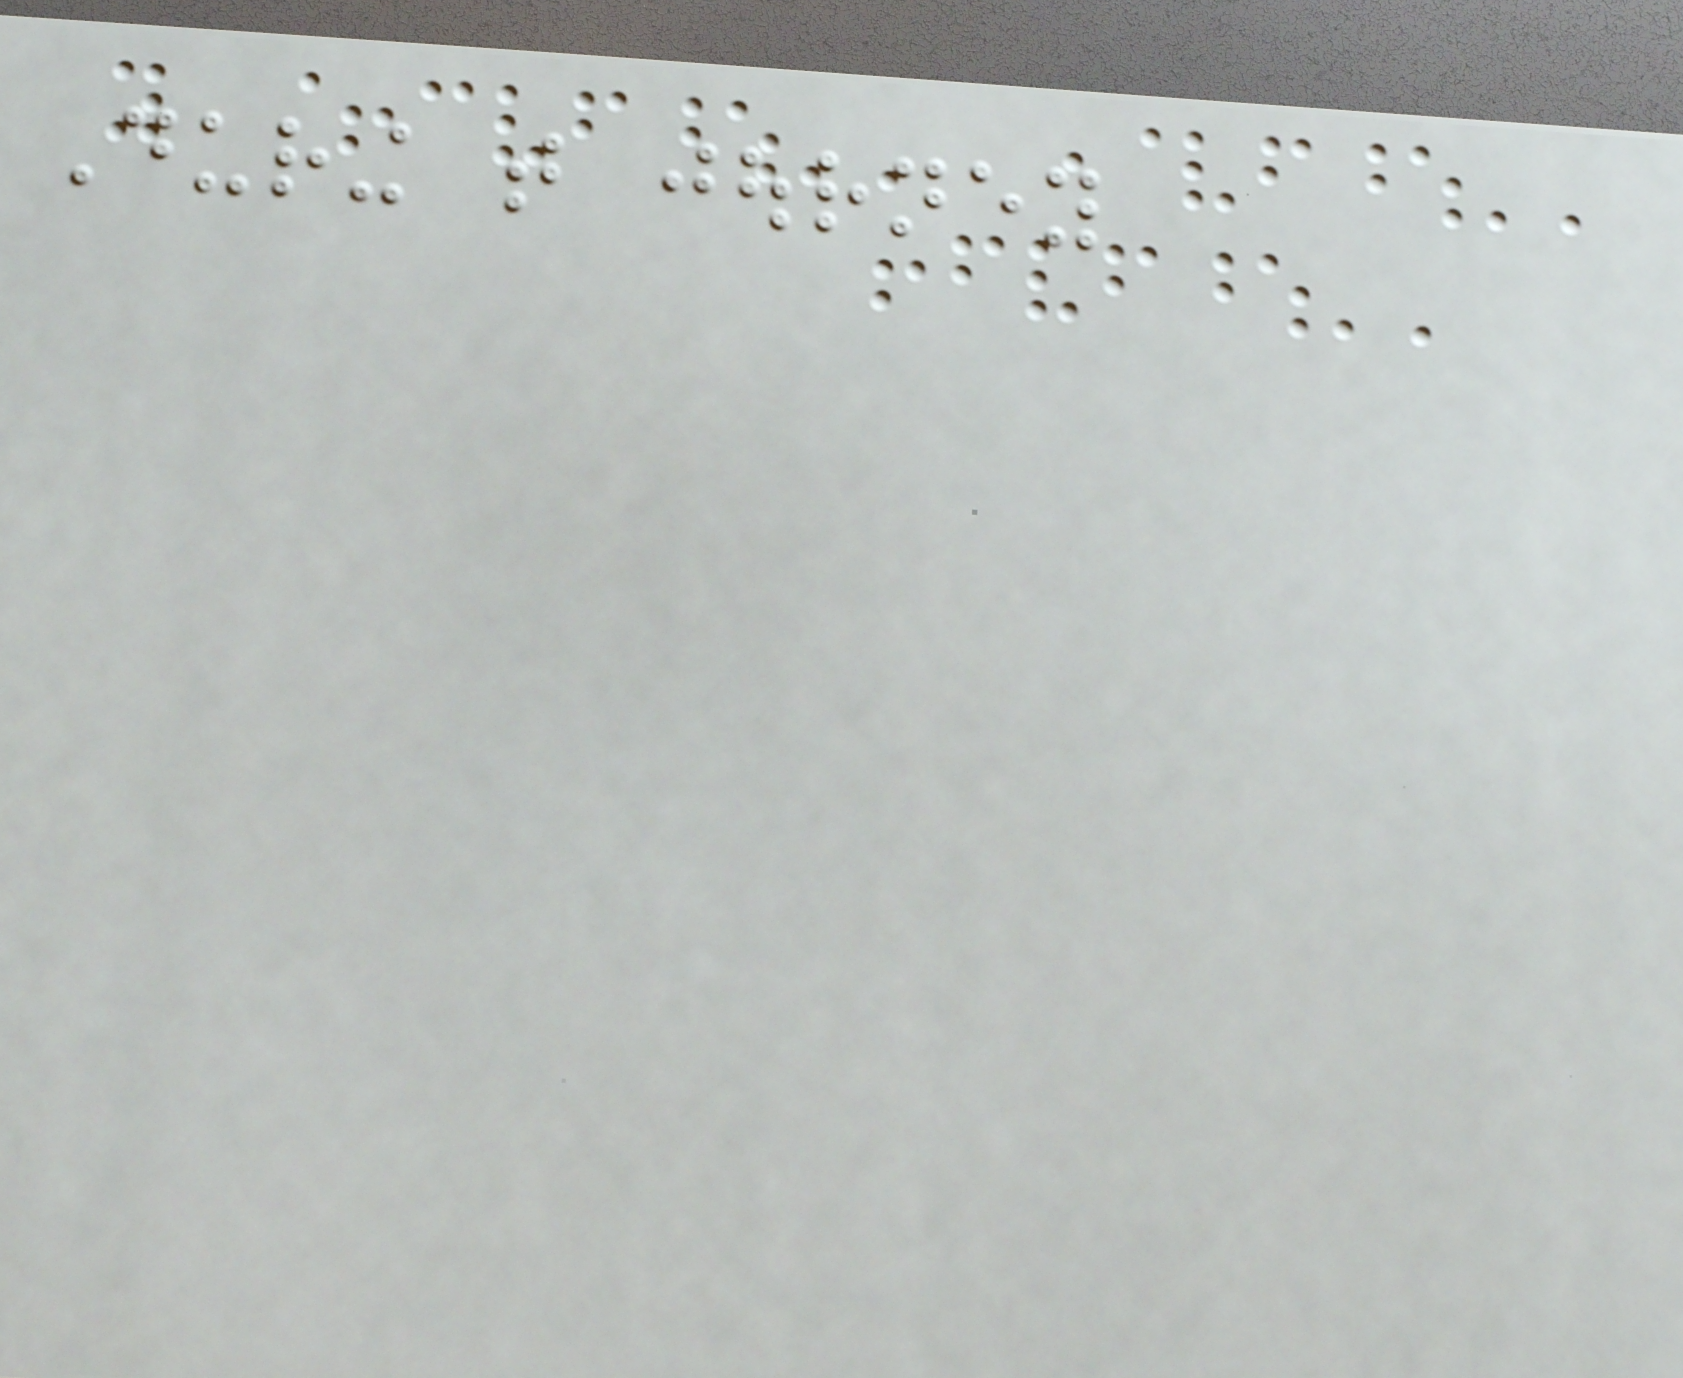During that journey
